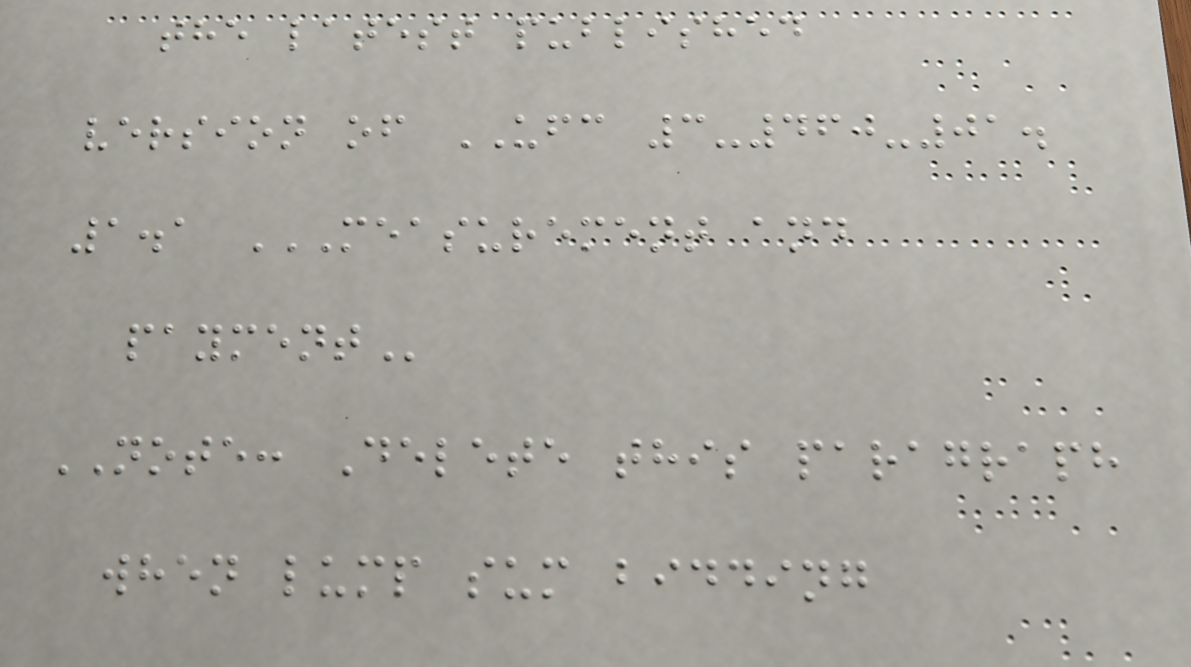the latest published
version of UFC 3-460-01.
1.1 MEASUREMENT AND
PAYMENT
NOTE: Delete this paragraph
when lump sum bidding
